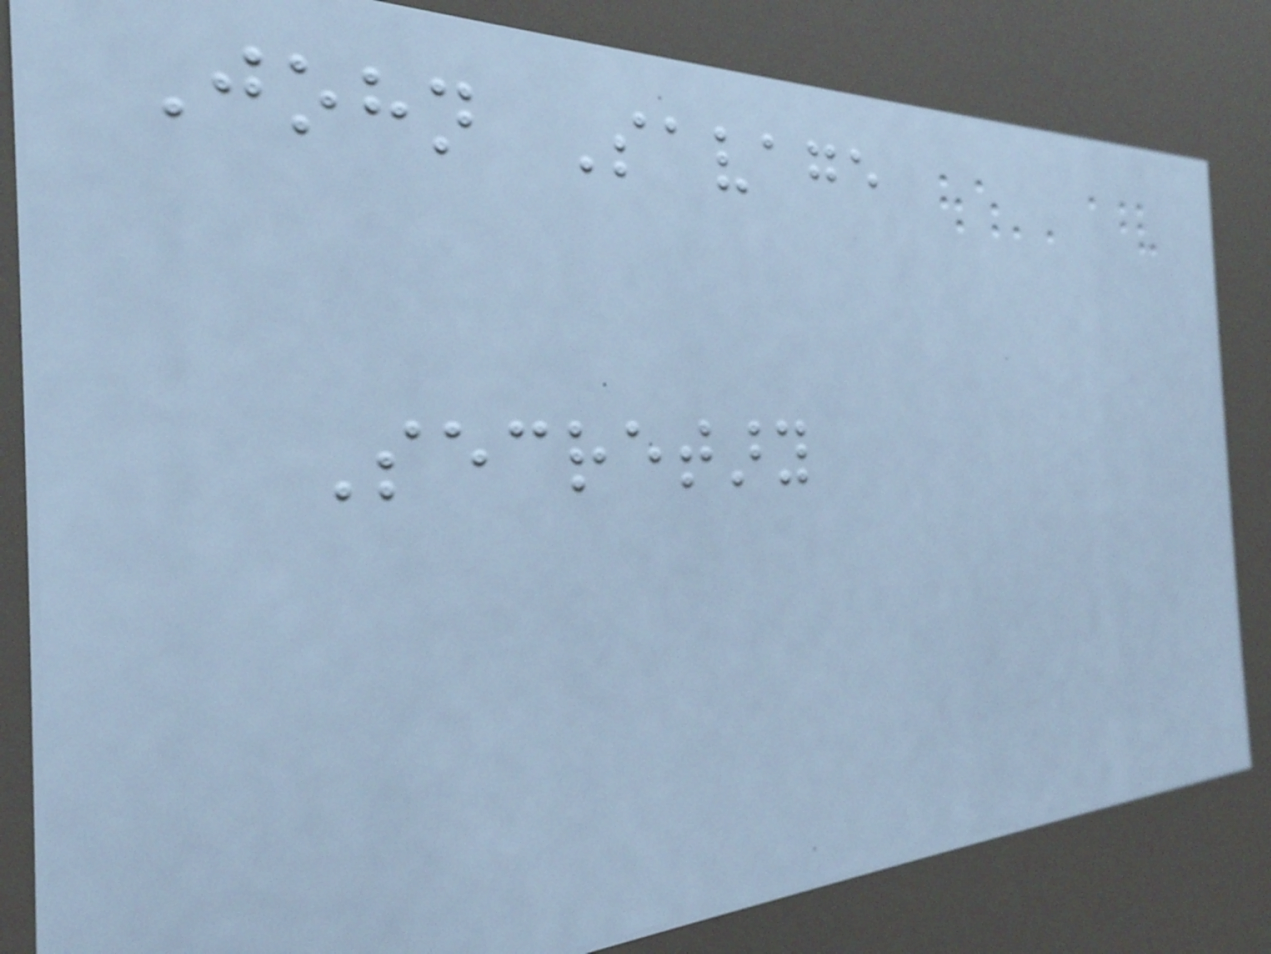John Savage
Secretary
